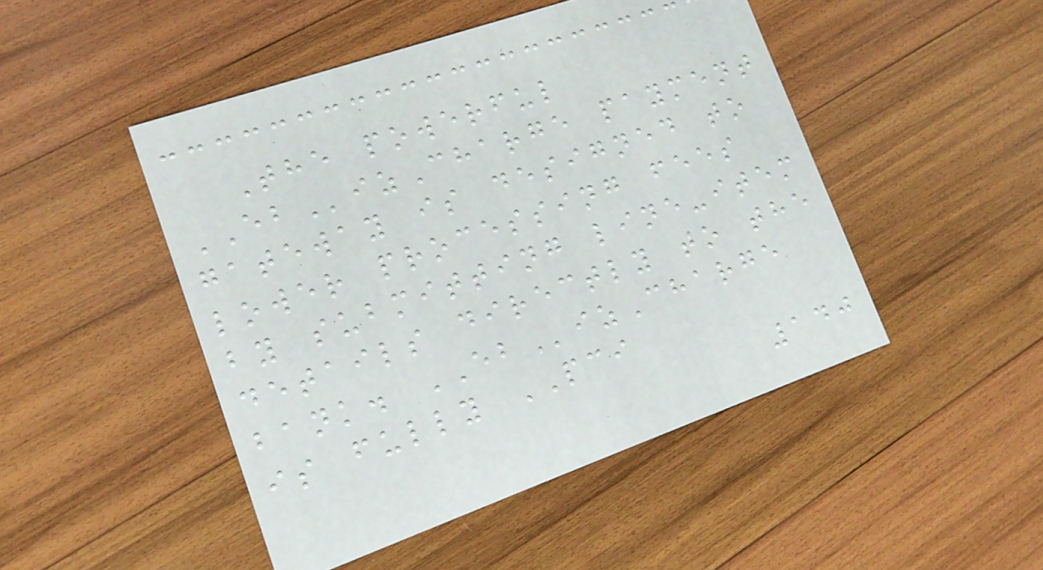The powerful
EBizCharge payment
gateway is designed to
lower processing fees
by submitting line-item
details directly to the
bank. EBizCharge
is fully PCI
140
